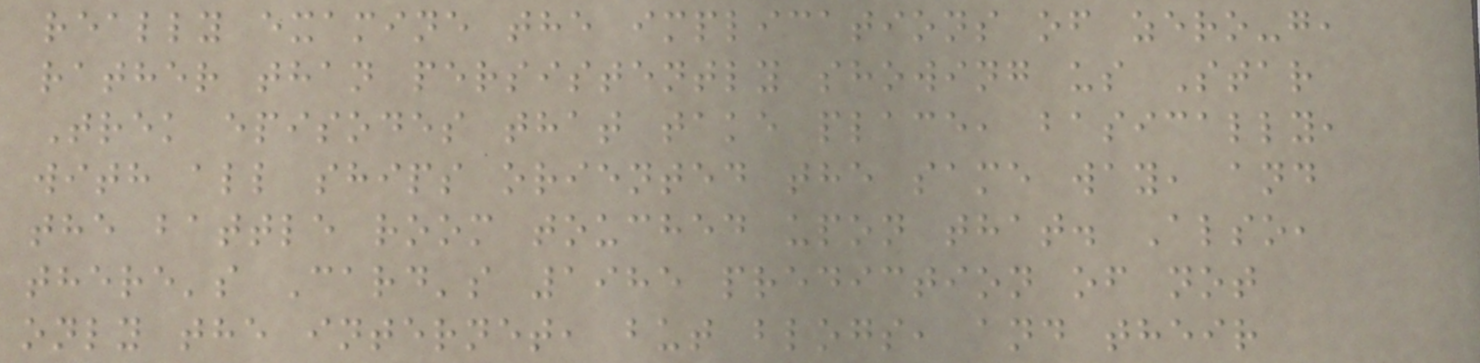really examine the implications of zero-g,
rather than persistently showing us Star
Trek episodes that take place, basically,
with all ships oriented the same way, and
the battle room touched upon that. Also,
there's Card's 1985 prediction of not
only the internet, but blogs, and their
